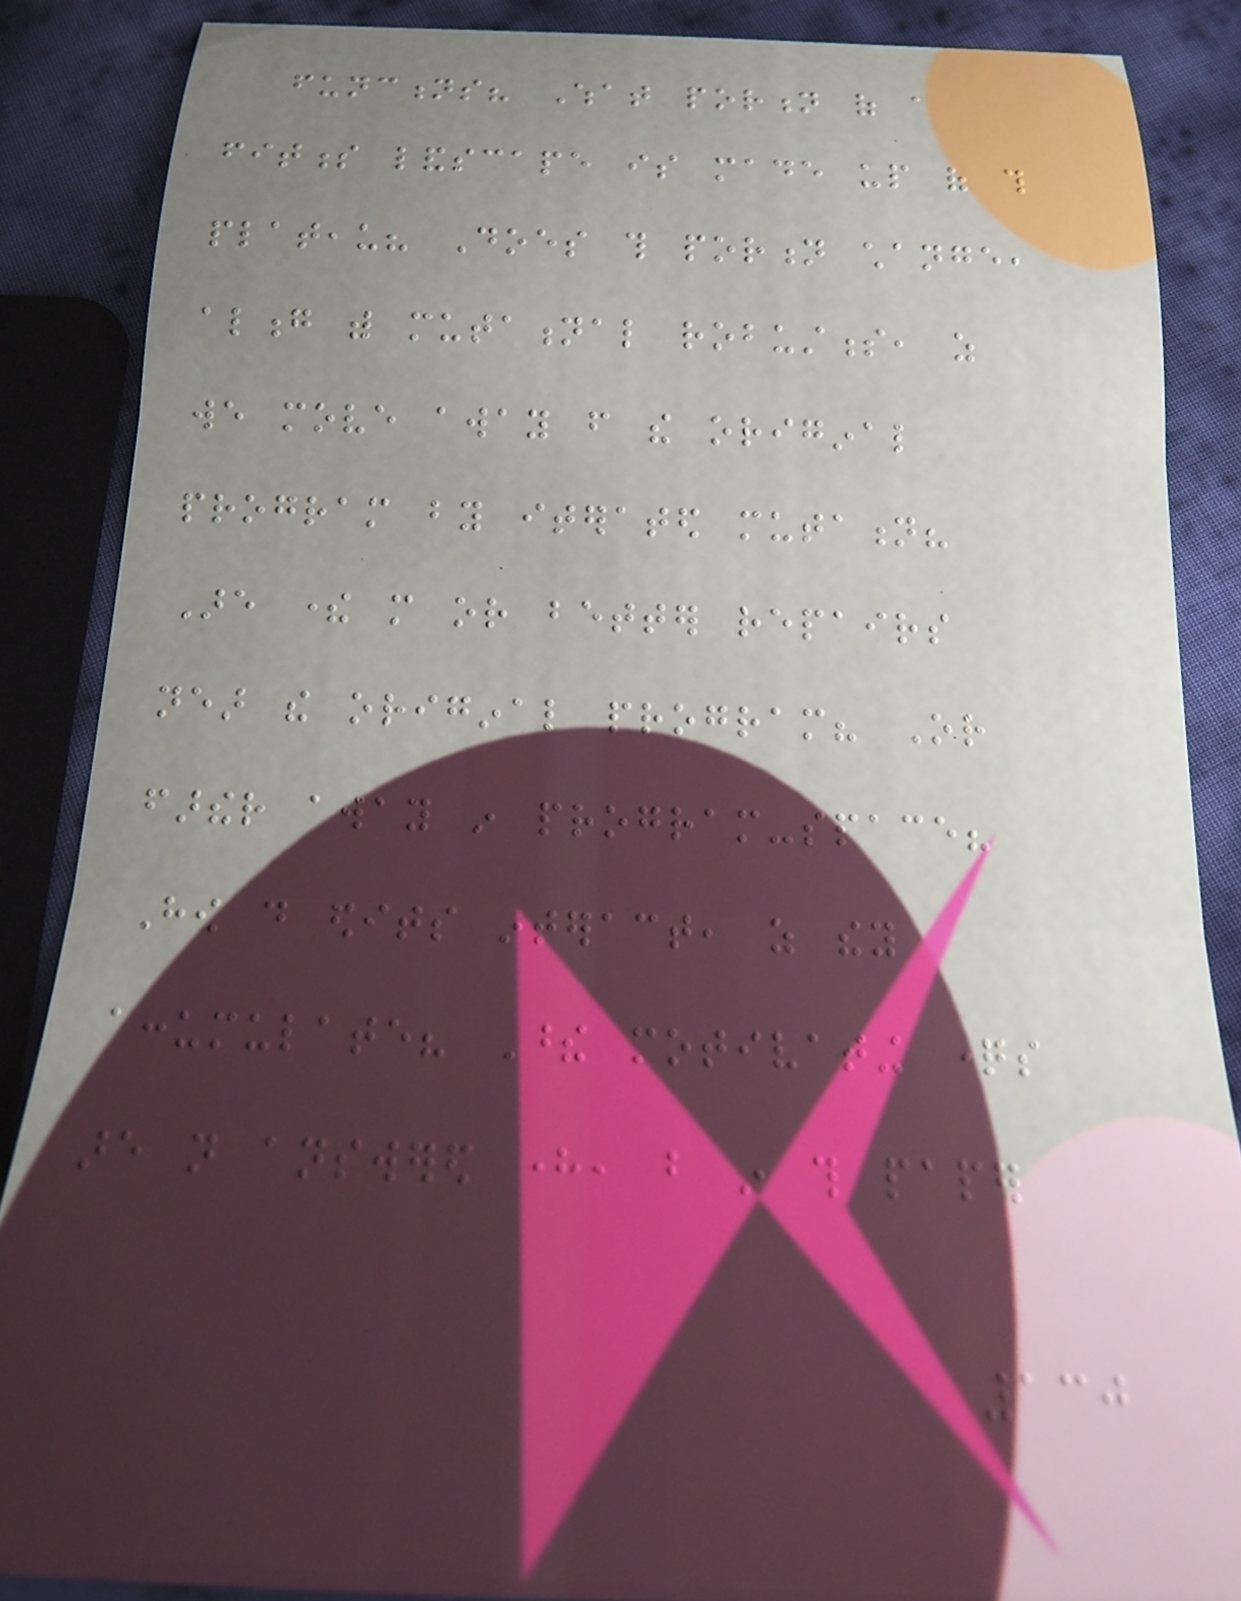functions? What portion of a
fitness landscape is made up of this
plateau? Does this portion change,
along with mutational robustness, as
we move away from the original
program by iterated mutation?
Are there more or better repairs
near the original program? Or
farther away in program-space?
How do edits interact, as they
accumulate? These motivating questions
are not answered here, but in this paper
130
